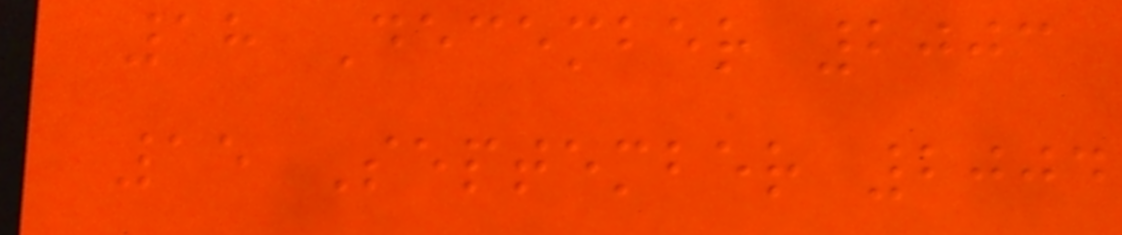18 December 2003
15 September 2004
